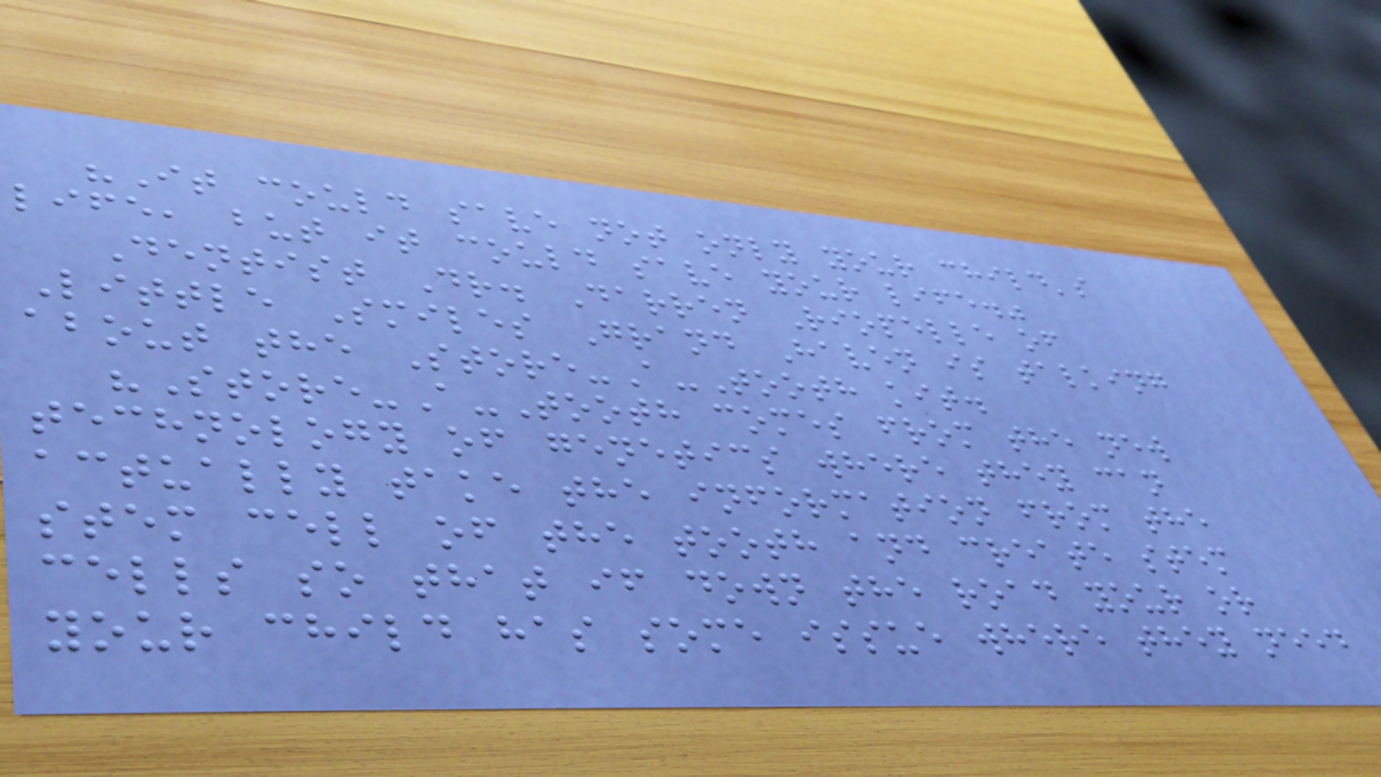"It could save not only your child's
life, but it could save your life."
Dentist Dr. Darren Riopelle of
Little Smiles Grand Haven is talking
about the Store-A-Tooth kit.
"Store-A-Tooth comes from the new
technology of genetics where they can
actually take the information from the
stem cell of the tooth and create stem
cells so that if down the road your or
your child has some issue where they need
